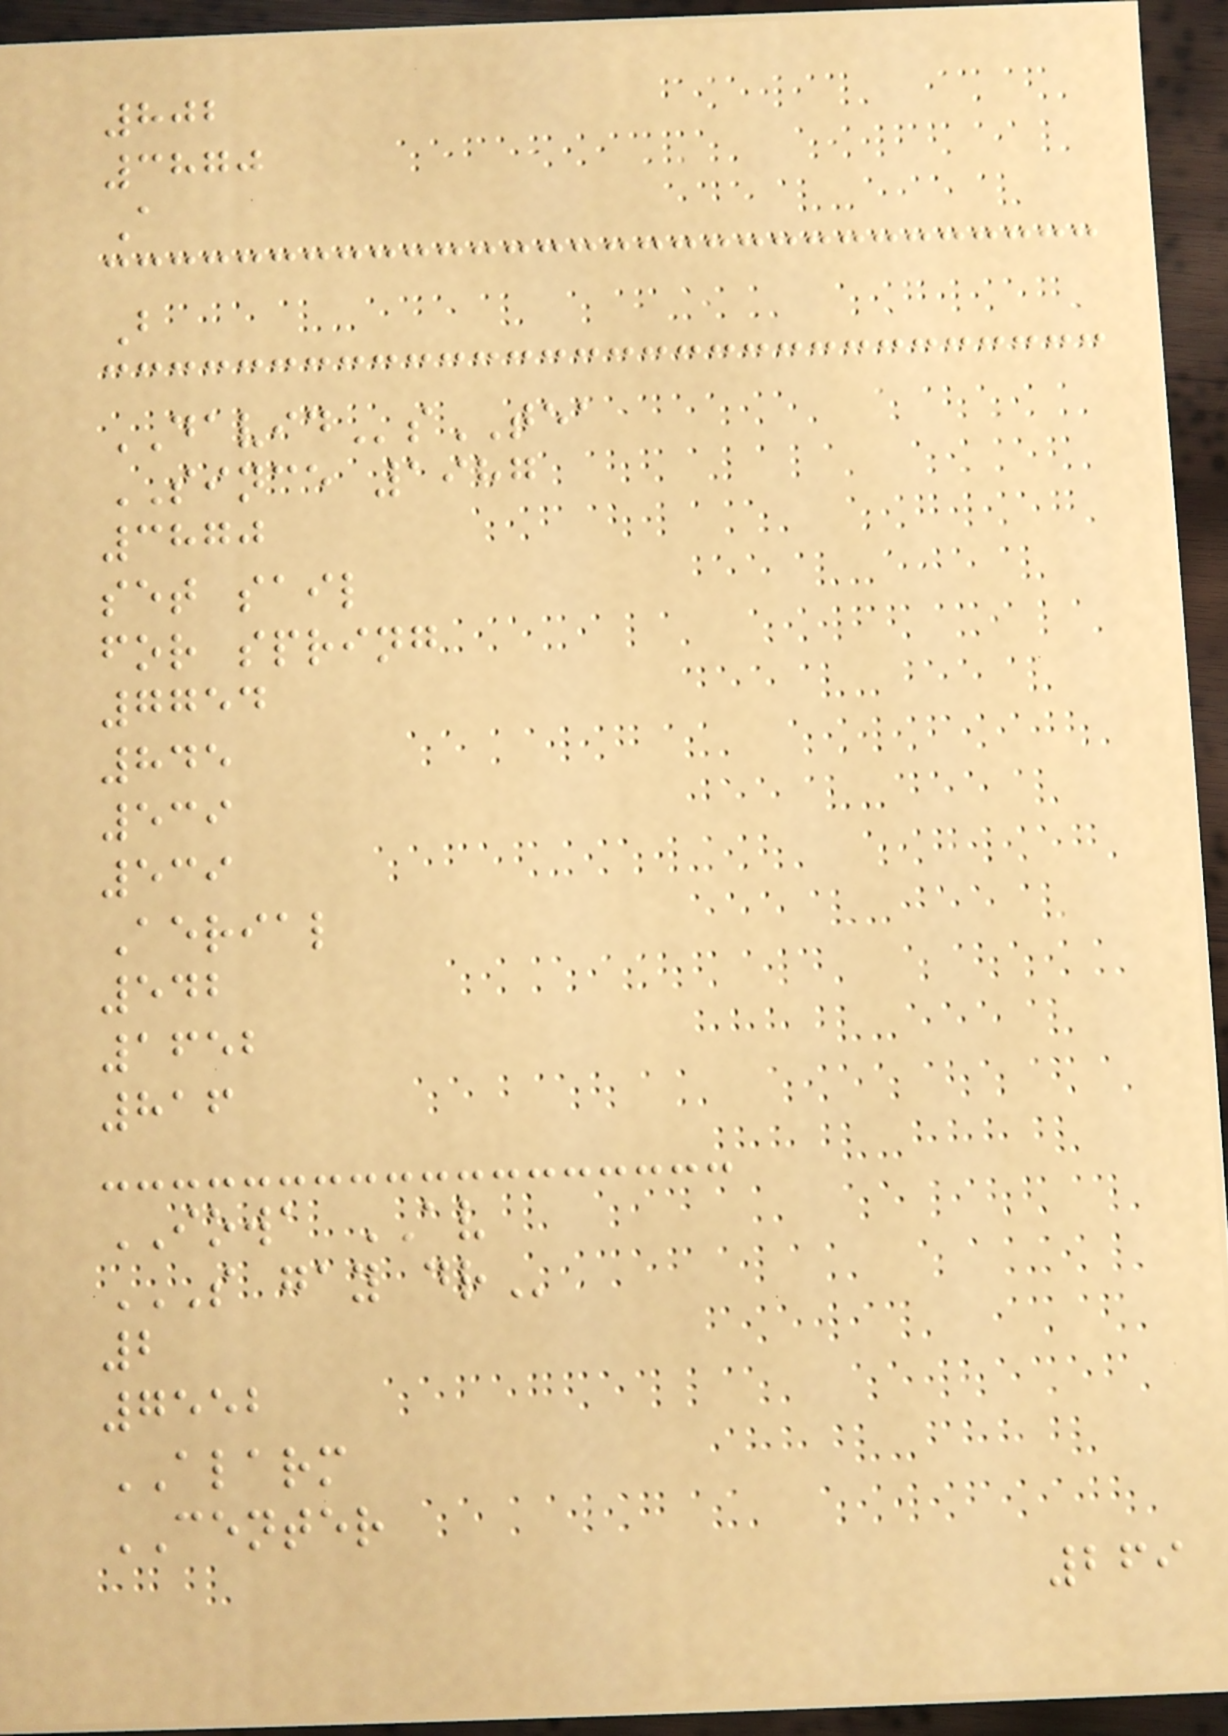802
3870
A
B
DAVIDsTEA
SINCE 1987
3870
set sail
for spring
7754
845
539
539
Aerial
542
1652
816
IOWA AV
S GAY DR
2
7552
ALARM
CENTER
269
